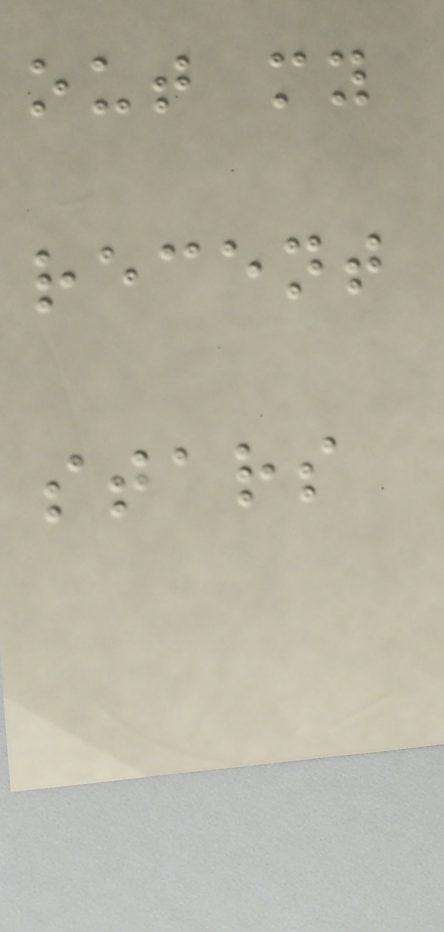out my
recent
stars
